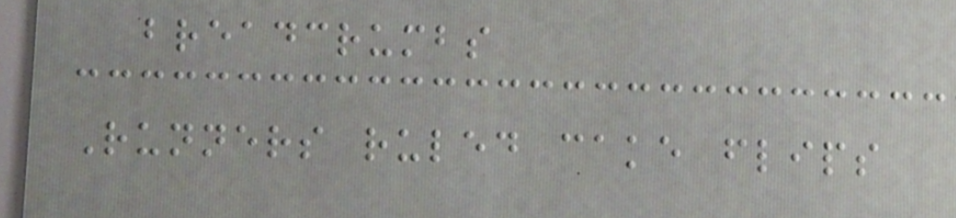breadcrumbs
Runners ruled cake flips
